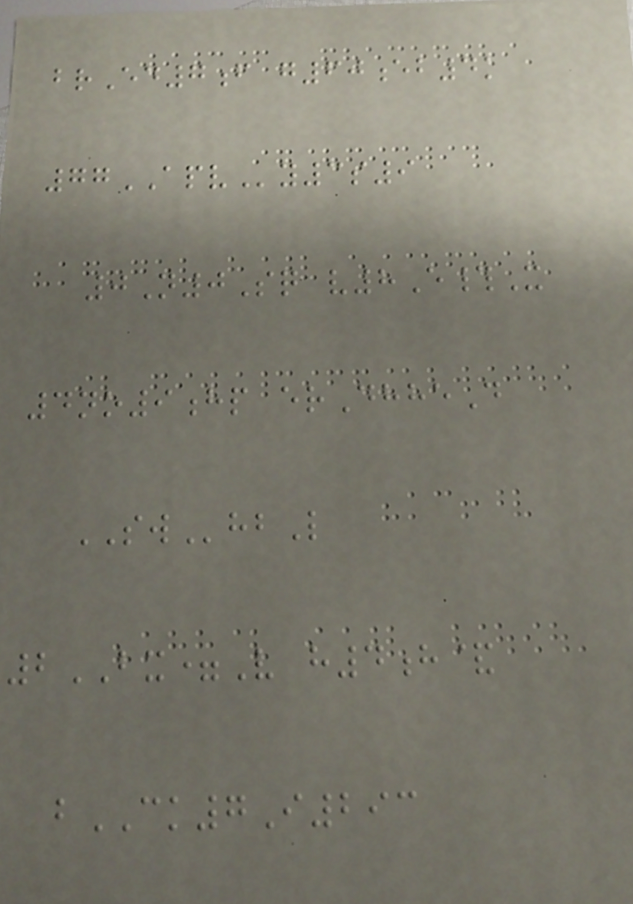brEd7f g60eb4k
77APVy3s9
0N0Sq v8E#X
4no9hp erDhheD
SWhbL
2BX=V h4h&
bCK7I293
